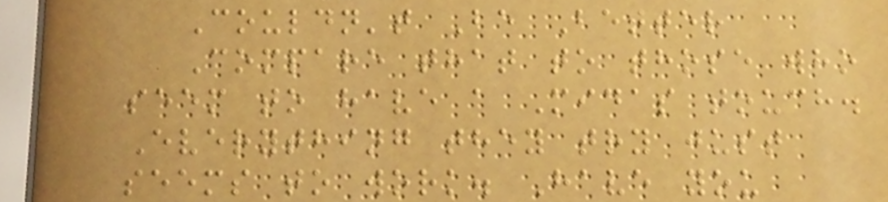Couldn't Be Better
Compare that to those who
seem to have a Midas touch.
Everything they try just
seems to work. Have you
